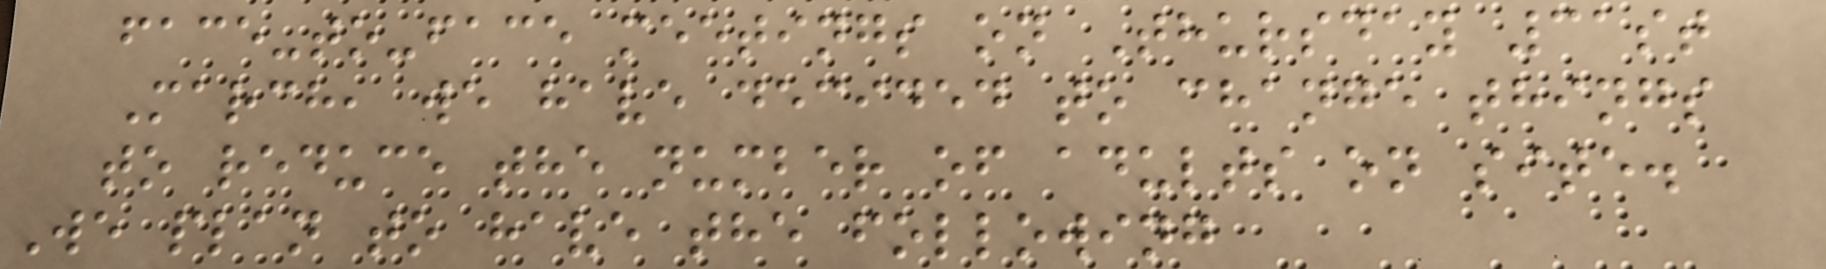face-to-face meetings on Thursday 31st
March, we have decided to change things
to reduce the number of adults on site.
We plan to have the following
